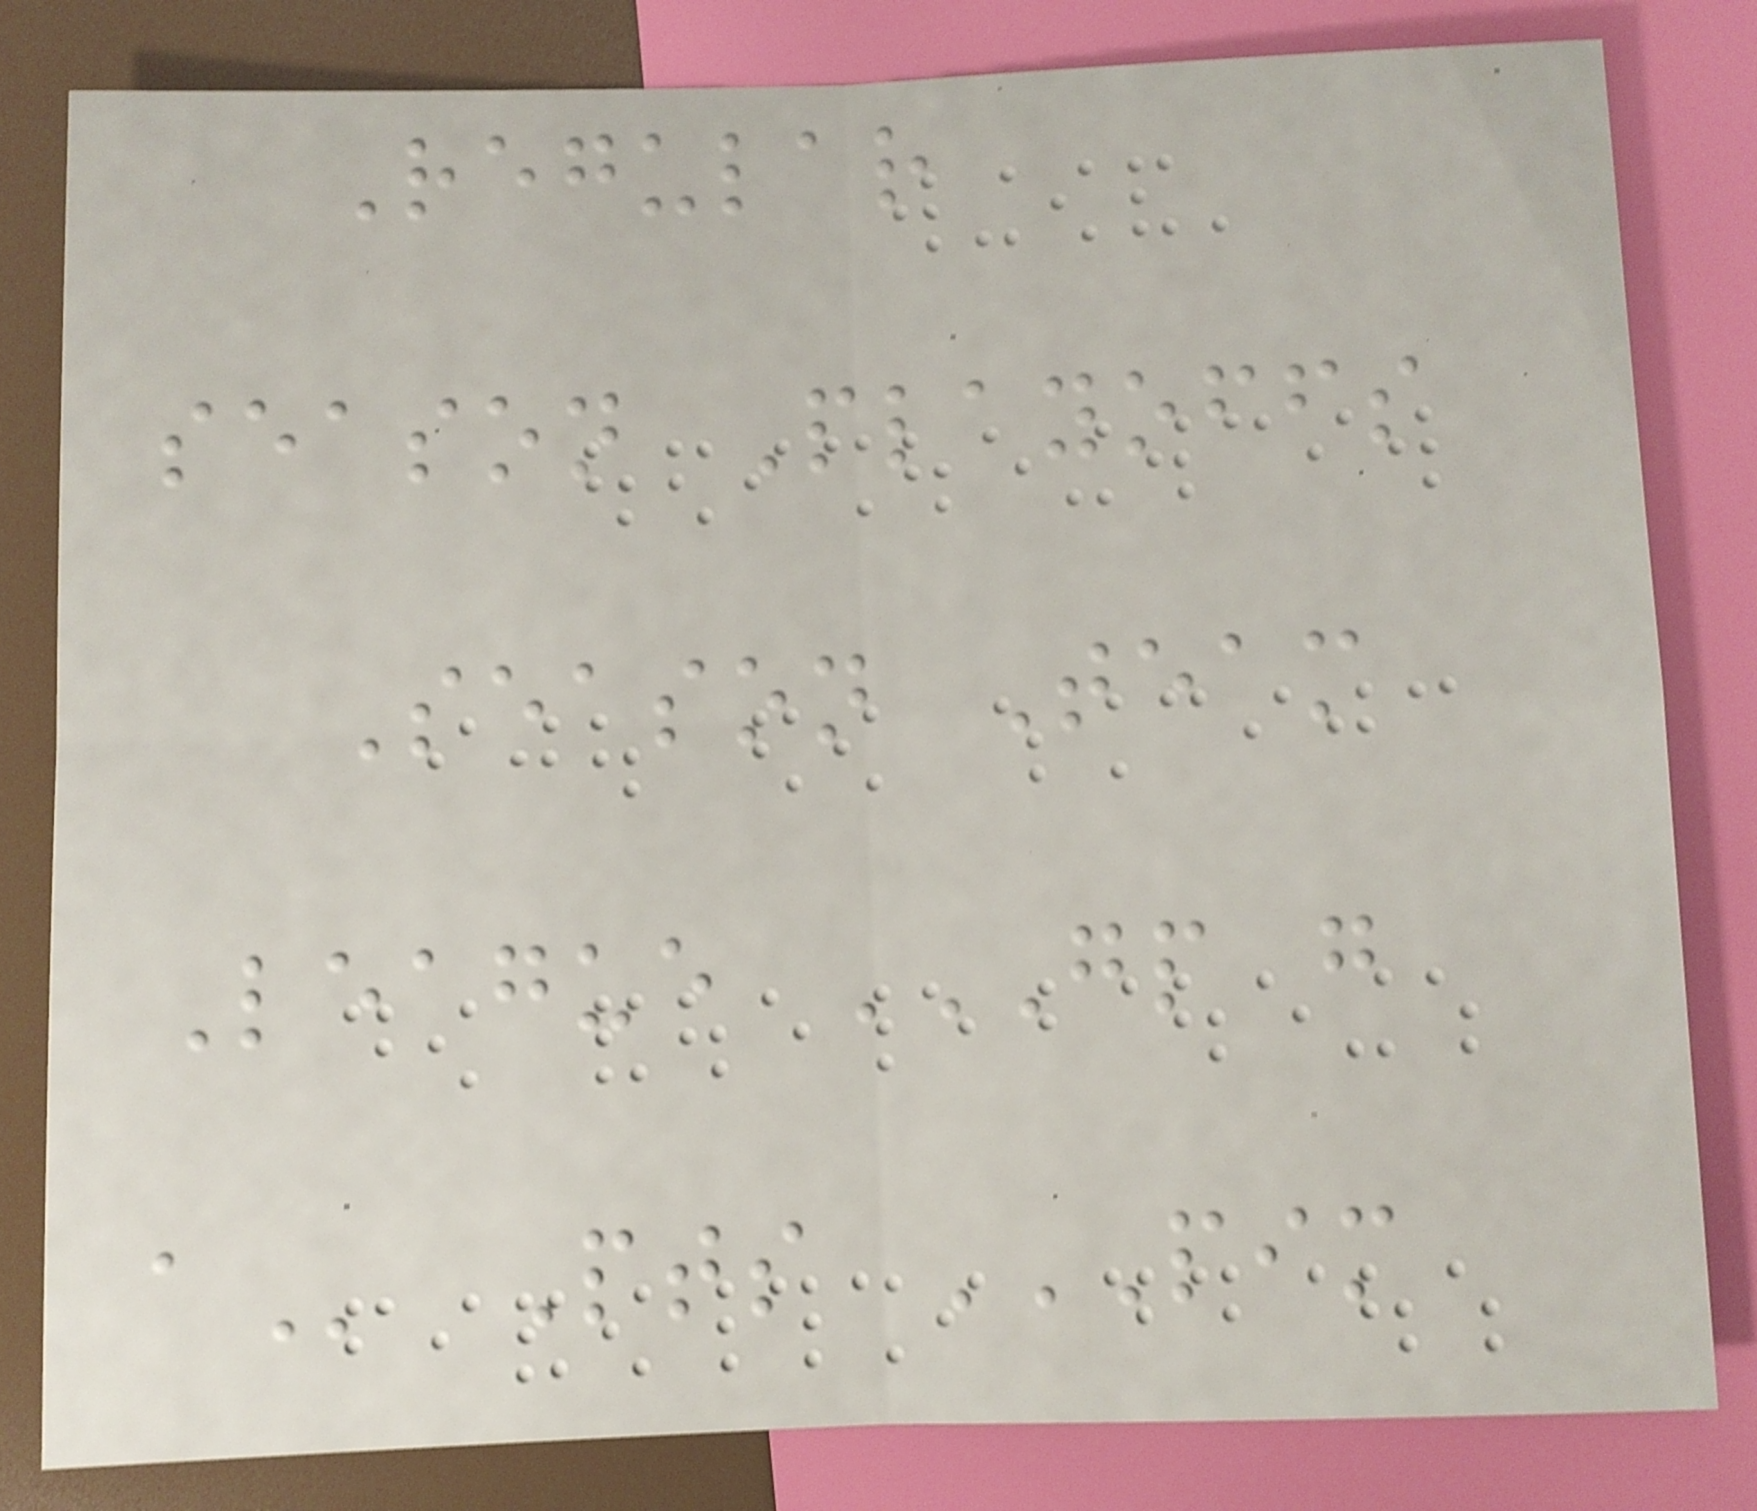Regular
season Playoffs
Season Team
League GP G
A Pts PIM
